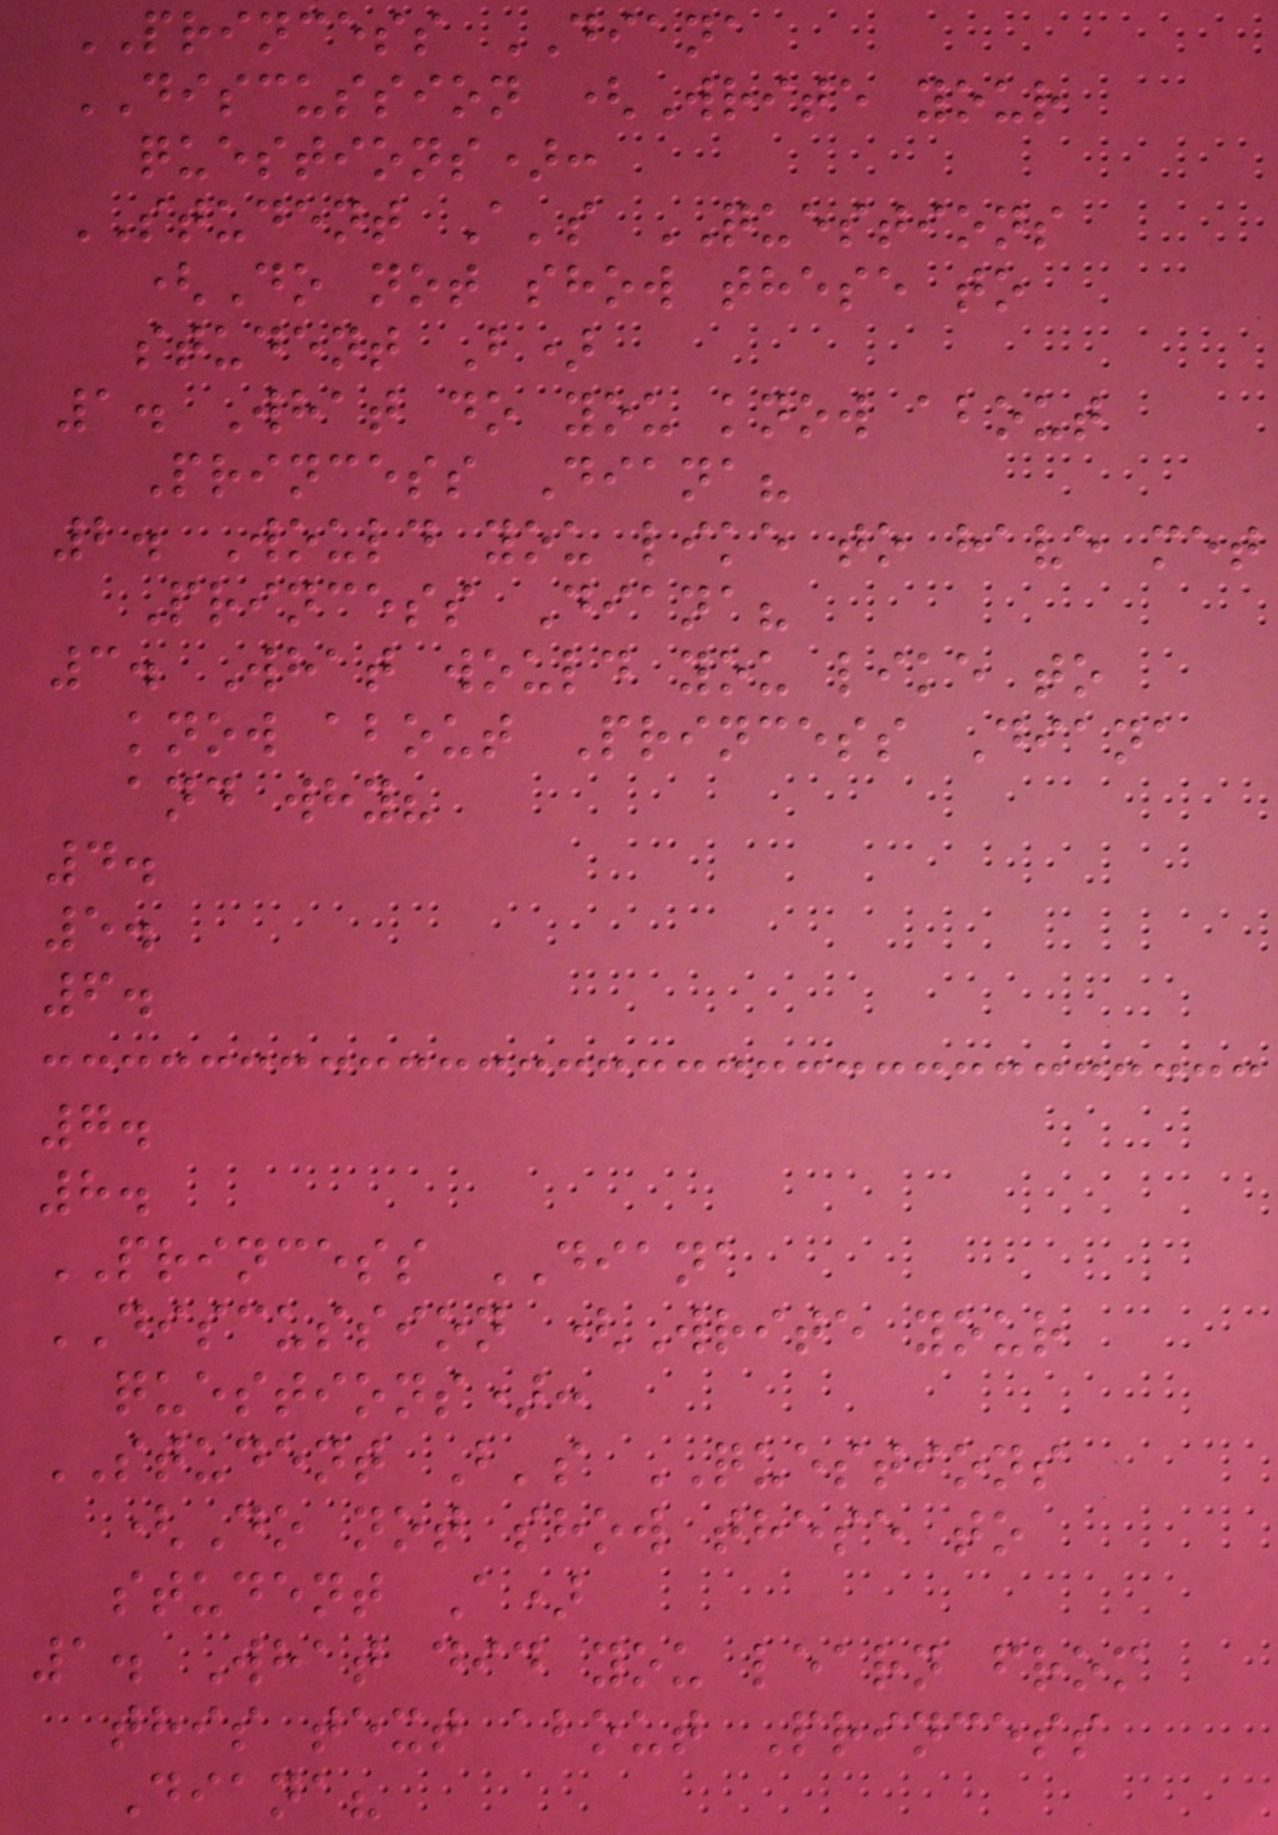PRINCESS DIANA
DISCUSSION (Write your
questions):
STUDENT A's QUESTIONS
(Do not show these to
student B)
1. What do you know about
Princess Diana?
2. Would you like to have met
Princess Diana?
3. What would you like to
know about Princess Diana
and why?
4.
5.
6.
7.
8.
PRINCESS DIANA
DISCUSSION (Write your
questions):
STUDENT B's QUESTIONS
(Do not show these to
student A)
1. What did you learn from
this text about Princess
Diana?
